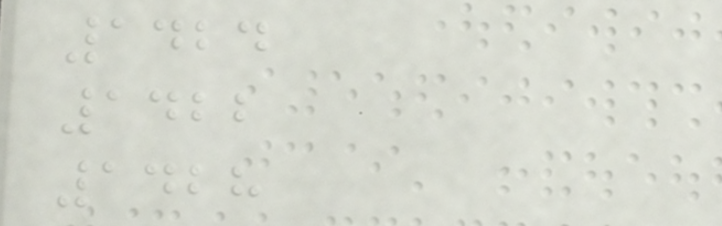1424
1422
1428
